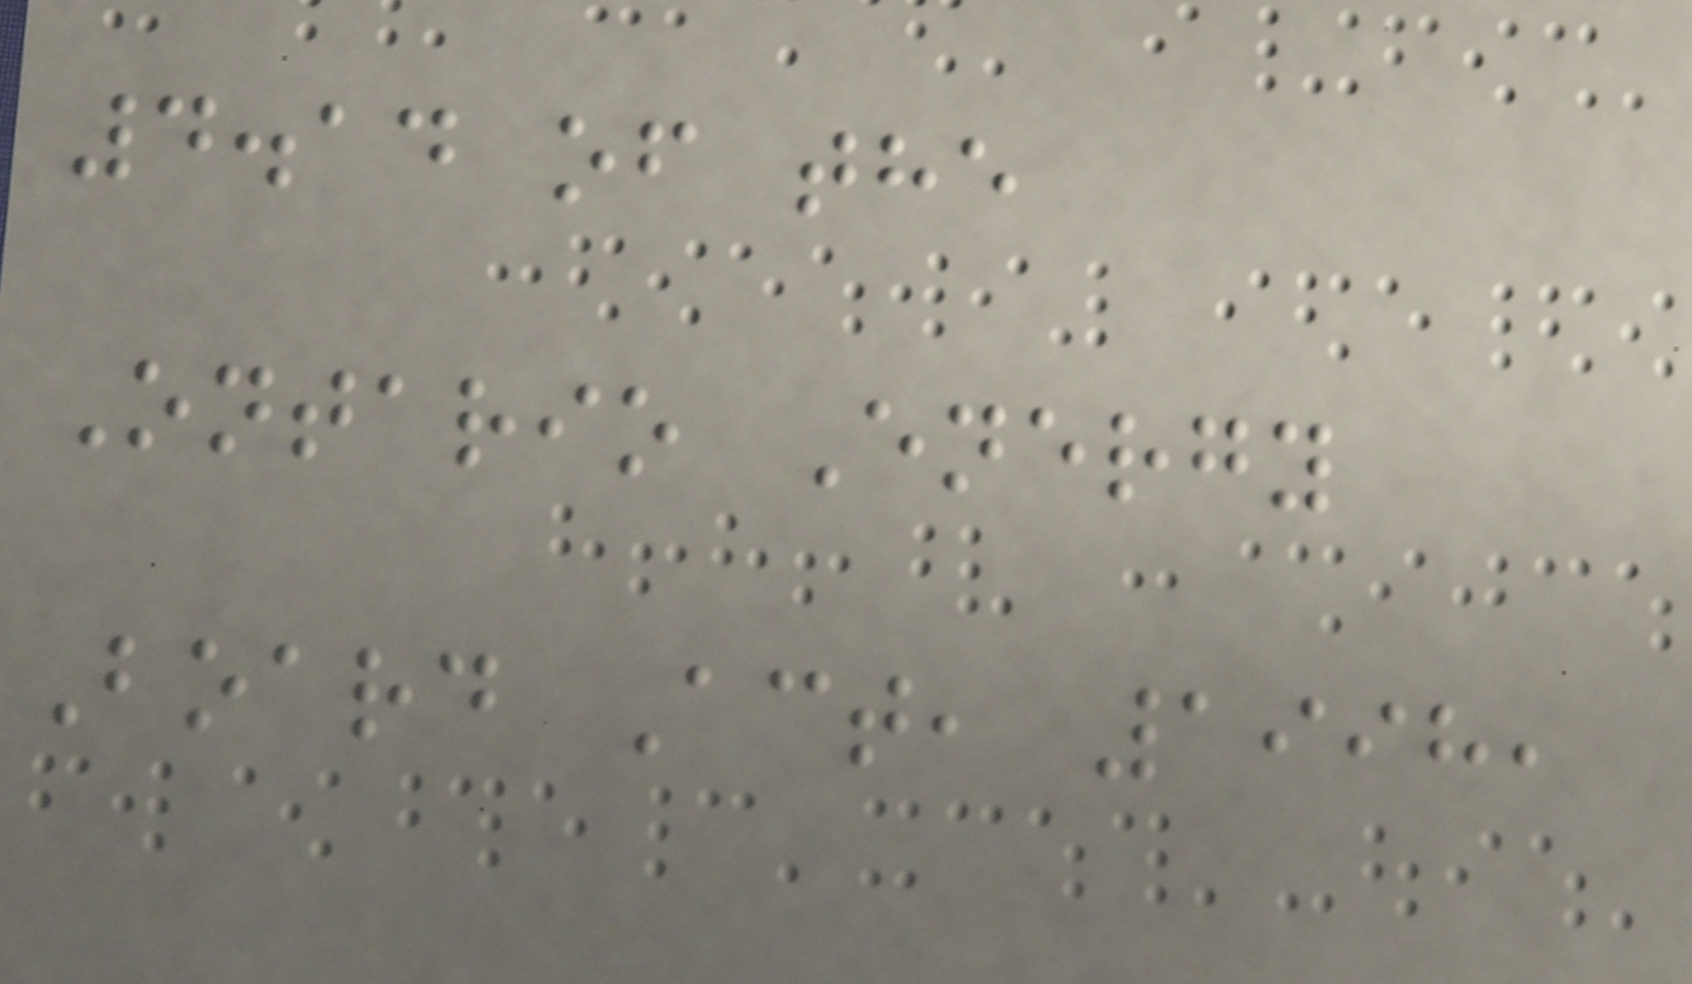4.14 of the
Ontario Energy
Board Act, 1998,
